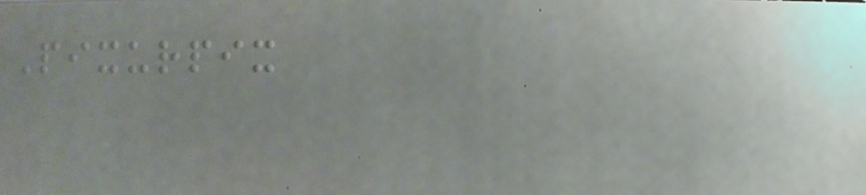Pixurpix
